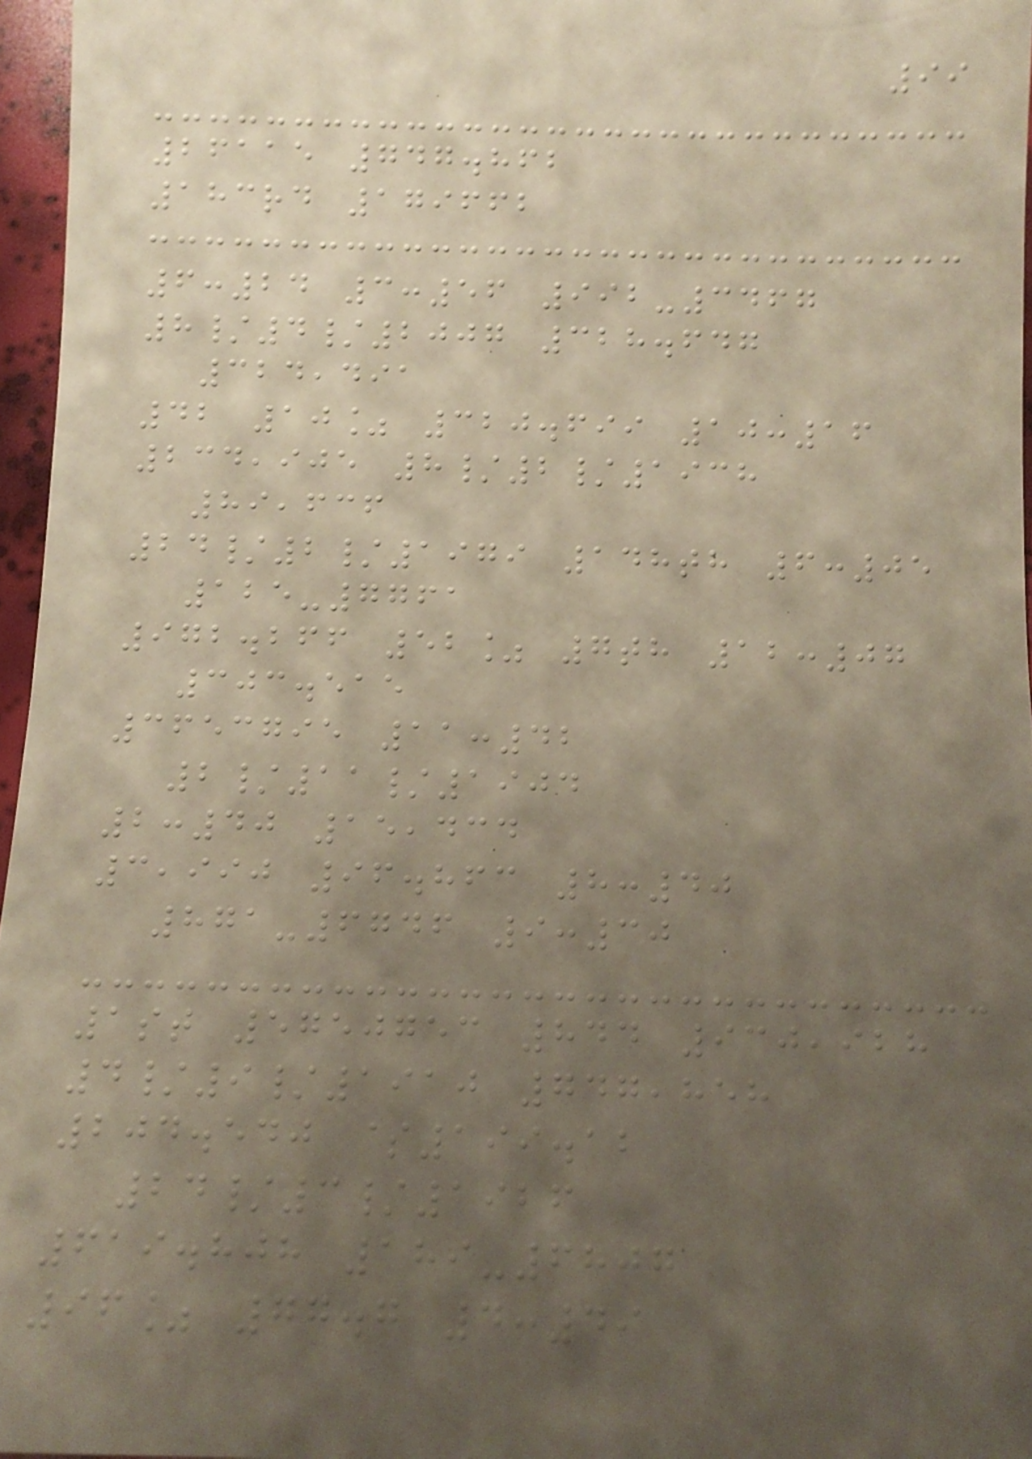99
26115 747.862
183rd 179662
6:24 3:56 992-3467
8/4/2007 328.647
324,491
42 10% 320.699 10:16
234,905 8/2/1938
89,636
24/2/1979 148th 6:05
125-7761
972.266 52% 7th 12:07
303.515
3653795 11:42
2/11/1904
2:40 15,434
3,990 96.863 8:40
871-6746 9:30
1st 5750753 844 930,928
4/9/1910 747,858
204.540 $199.12
24/3/1926
619.808 189-6807
96% 77.7 4:49
